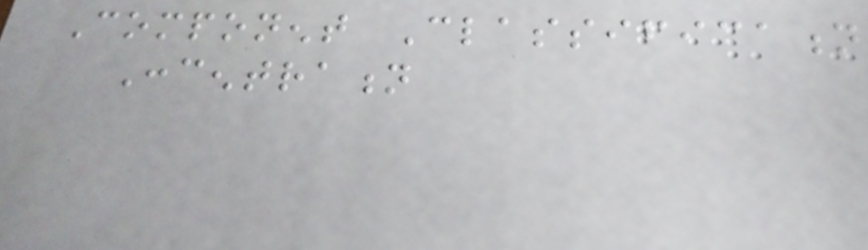Component Classification
Concentration
